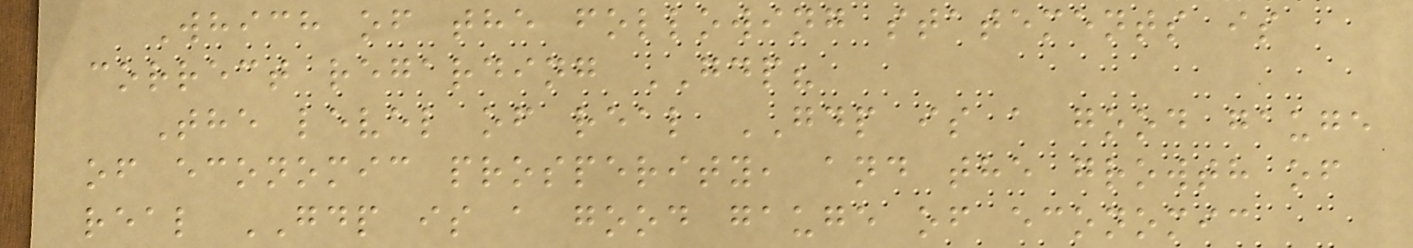Which of the following statements is
correct regarding GDP?
The level of real GDP is a good gauge
of economic prosperity, and the growth of
real GDP is a good gauge of economic
